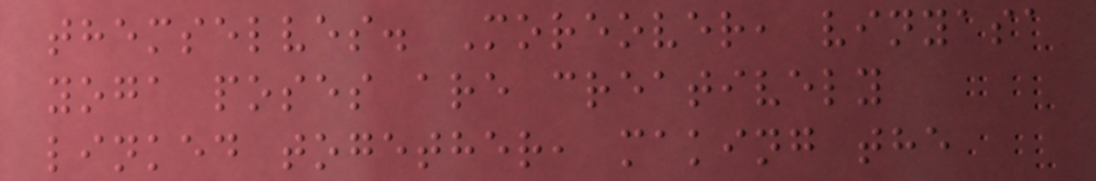themselves. Moreover, vinyasa
yoga poses are creatively
linked together, making the
